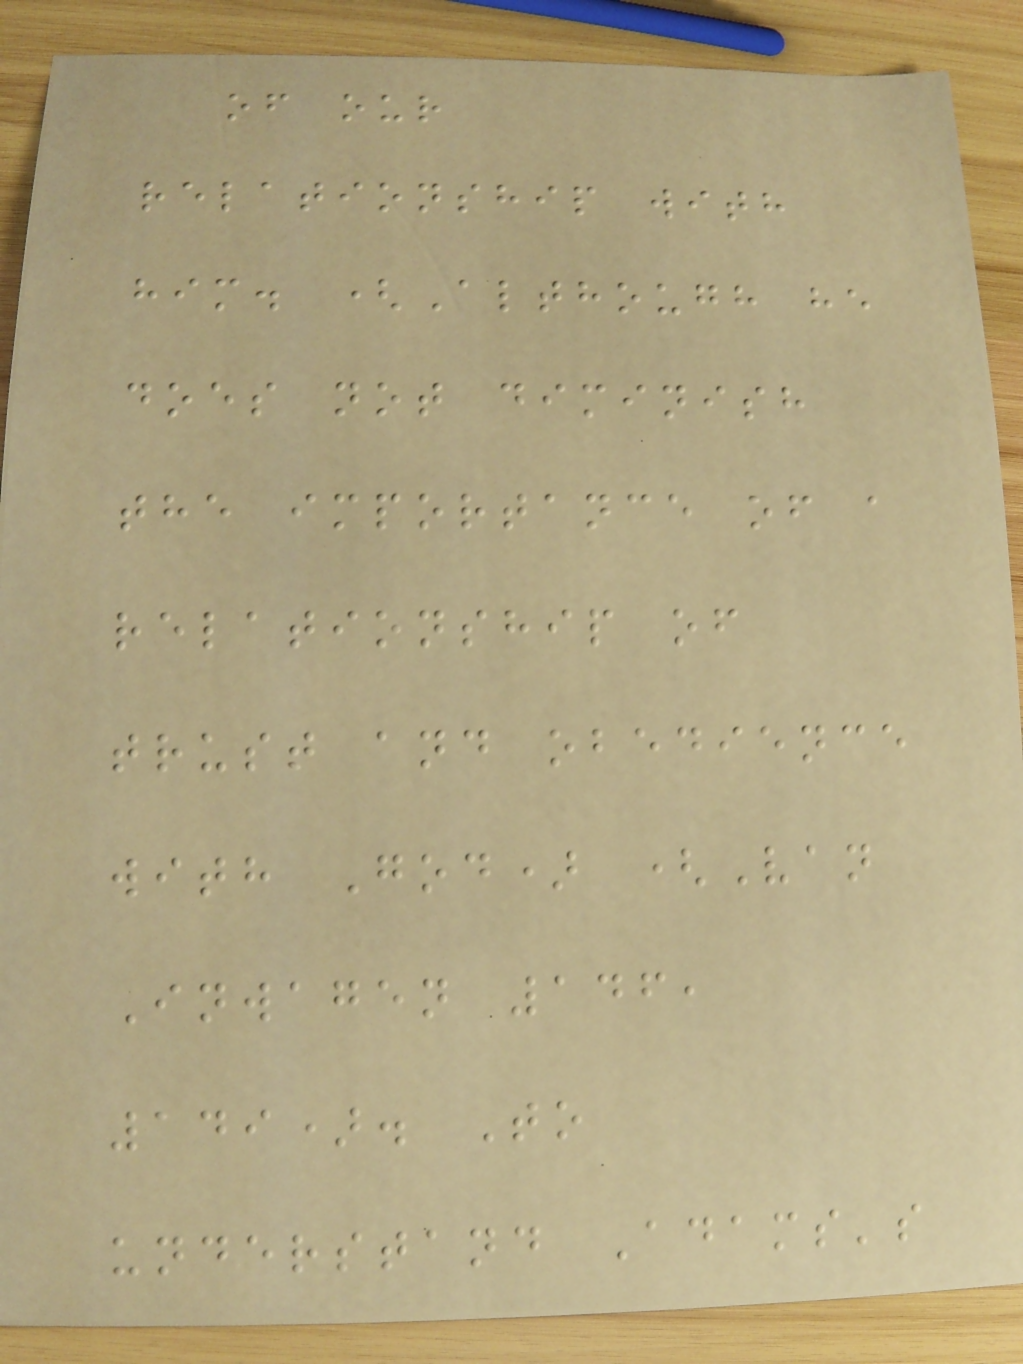of our
relationship with
him. (Although he
does not diminish
the importance of a
relationship of
trust and obedience
with God) (Van
Inwagen 146,
149). To
understand Adams's
